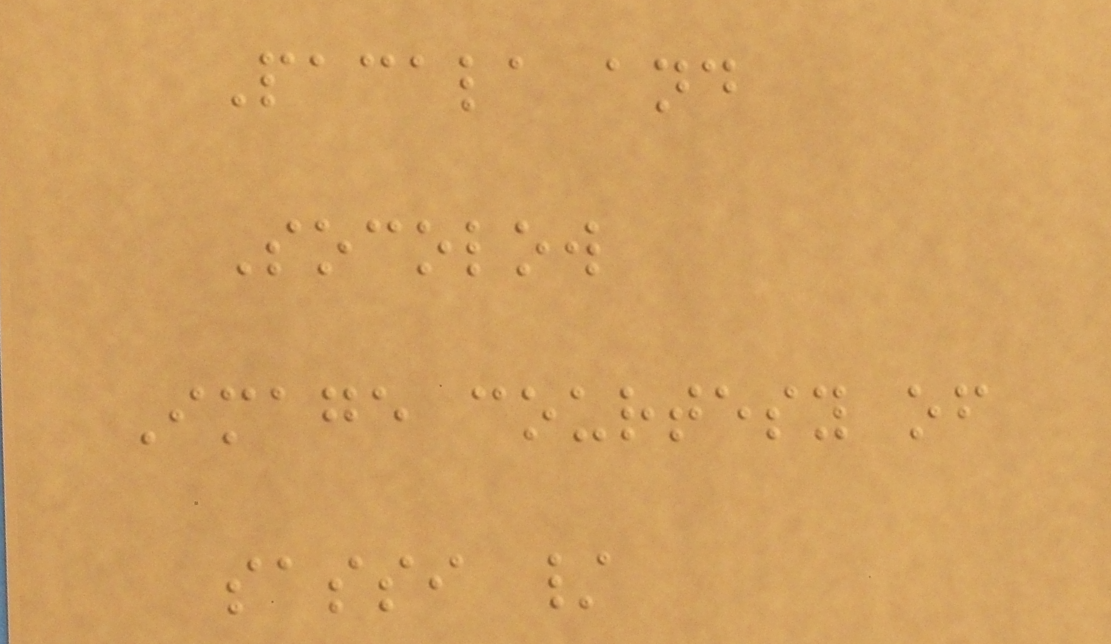Pacala and
Socolow
Image courtesy of
sassi /
